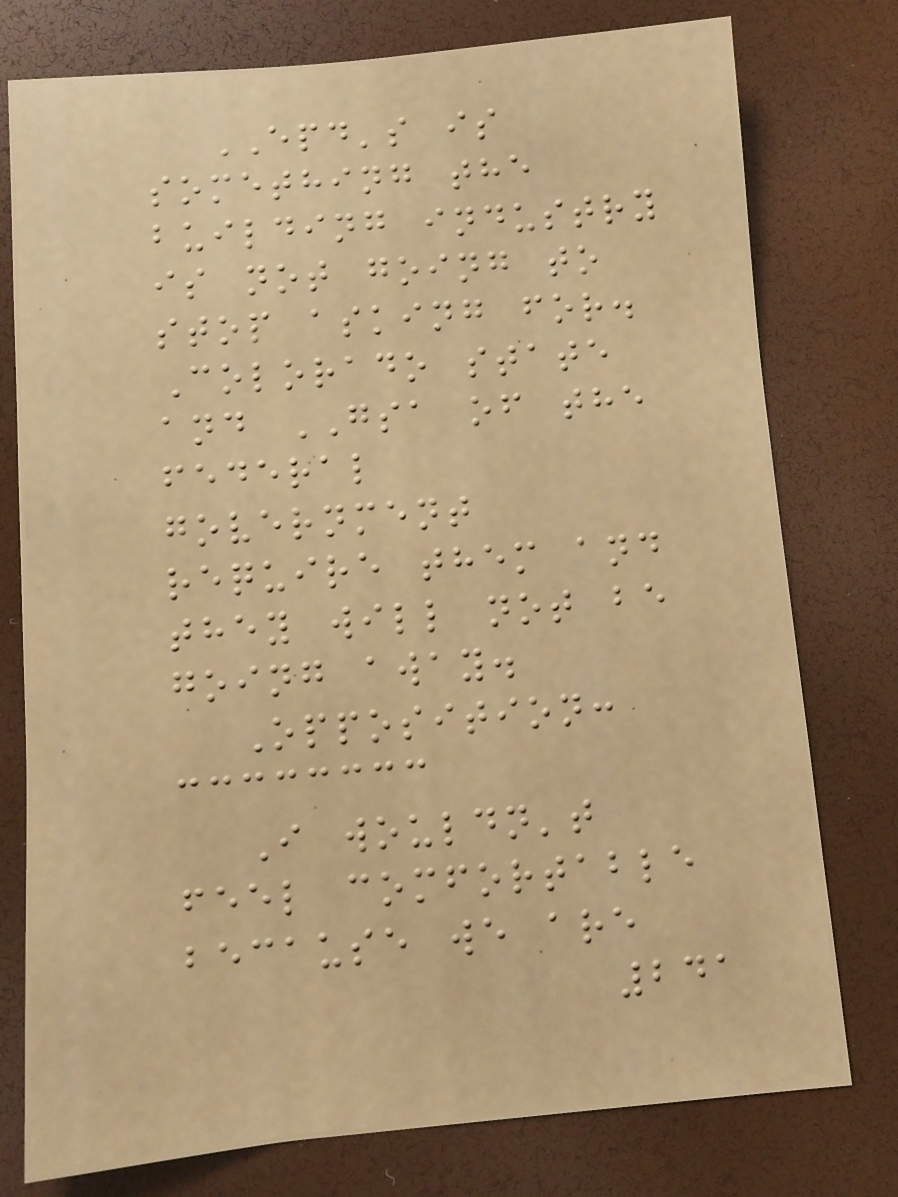EPD's is
something the
building industry
is not going to
stop asking for.
Colorado state
and GSA of the
federal
government
require them and
they will not be
going away.
Opposition:
I wouldn't
feel comfortable
because we are
241
